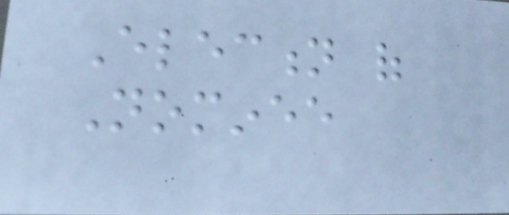Election of
Nominee
